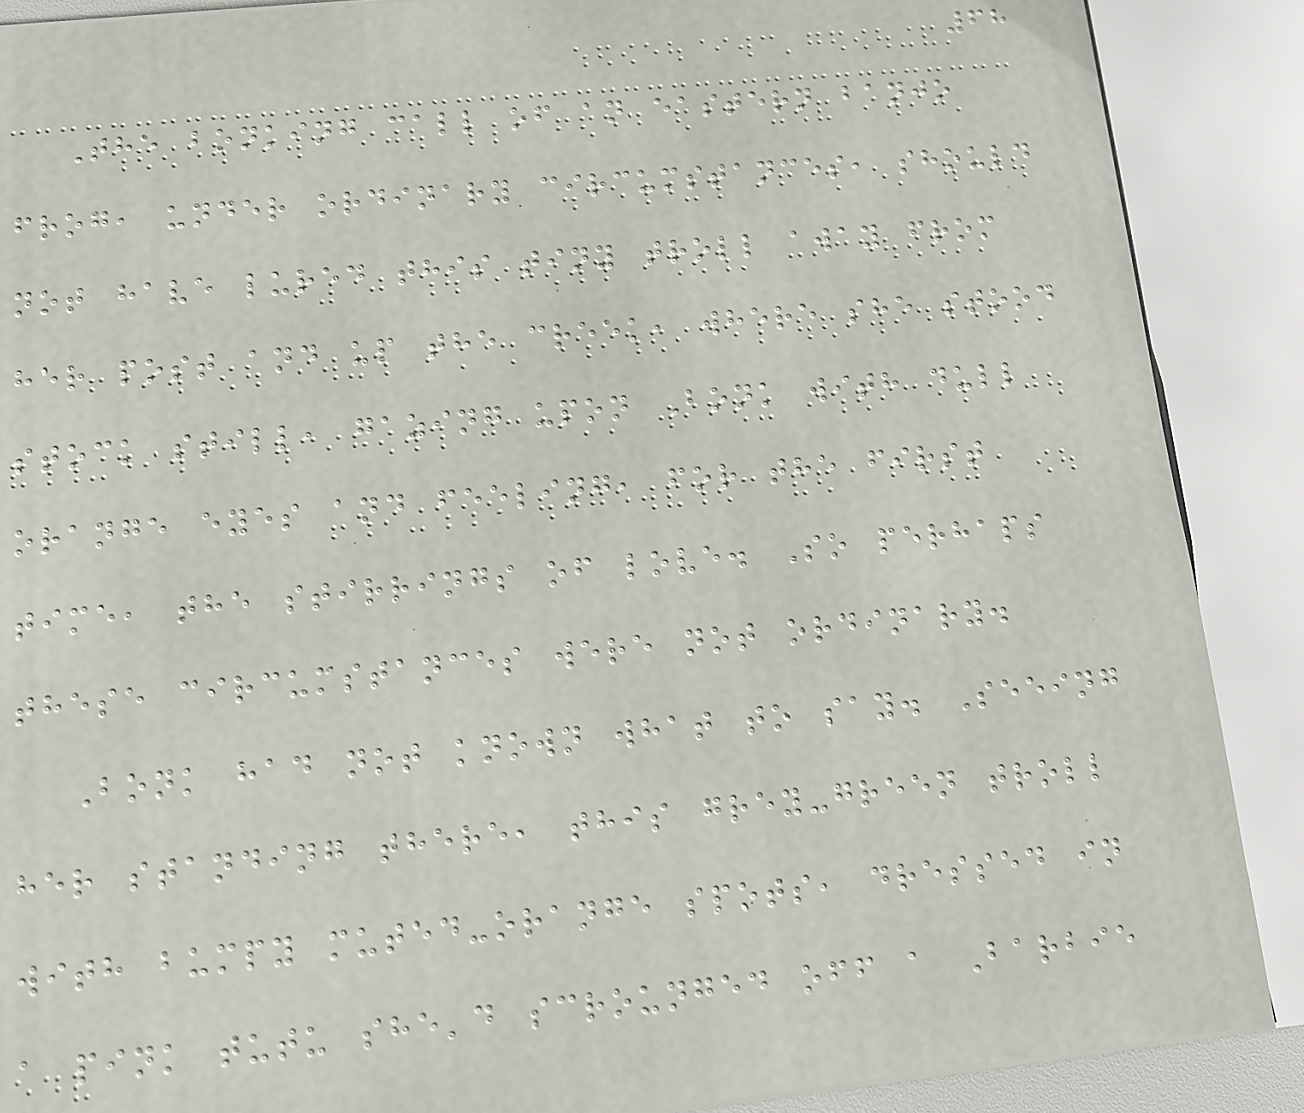68
The bonking call of an eastern banjo
frog, under ordinary circumstances, should
not have lured this tiny troll away from
her post and up the creek, where she stood
stock still, gazing upon Bonk with dull
orange eyes and feeling, for the first
time, the stirrings of love. So perhaps
these circumstances were not ordinary.
Bonk had not known what to say. Seeing
her standing there, this grey-green troll
with bumpy muted-orange spots, dressed in
a pink tutu she'd scrounged off a Barbie
